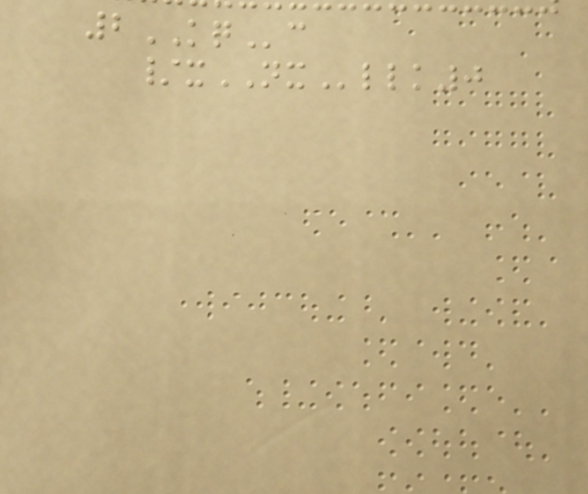2KQc
/xNXllk0
